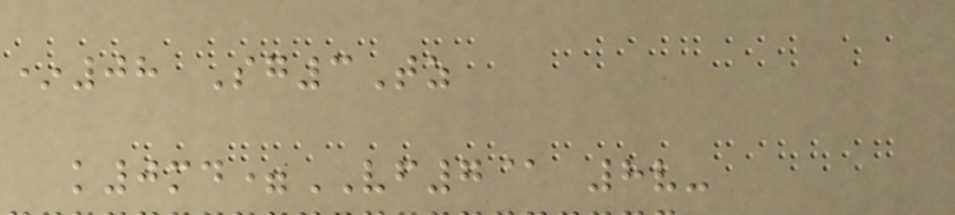*08 Sg3Tz
k0md=VF7@ 8v-
